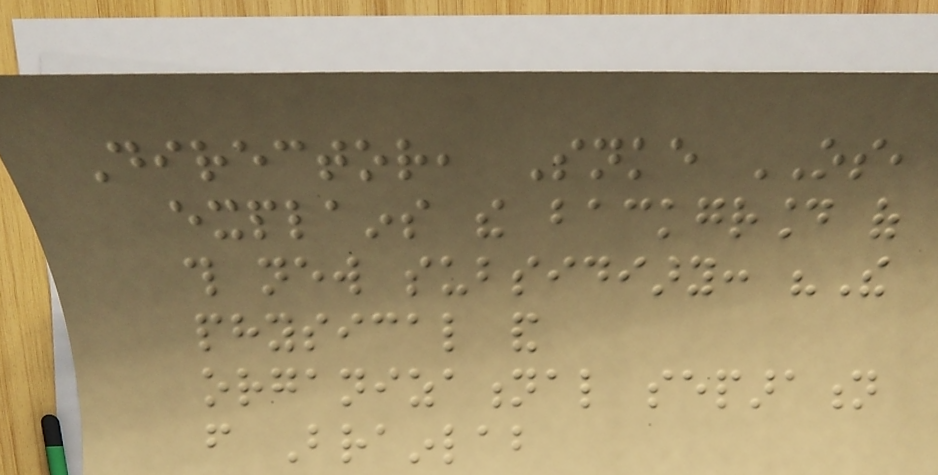Director, Snke OS,
explains the background of
this new subsidiary: "The
physical and
organizational separation
from Brainlab
